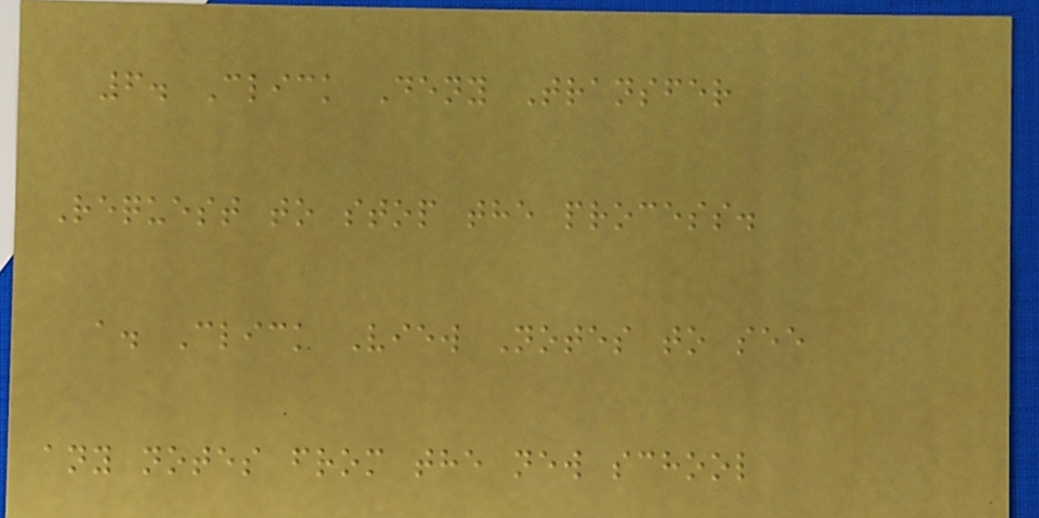6. Click Deny Transfer
Request to stop the process.
a. Click View Notes to see
any notes from the new school
